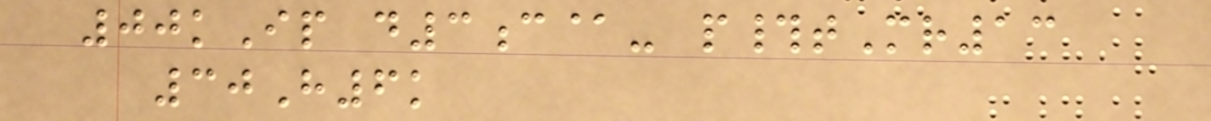00kIp d3c@- p#tMr13
30H6k
